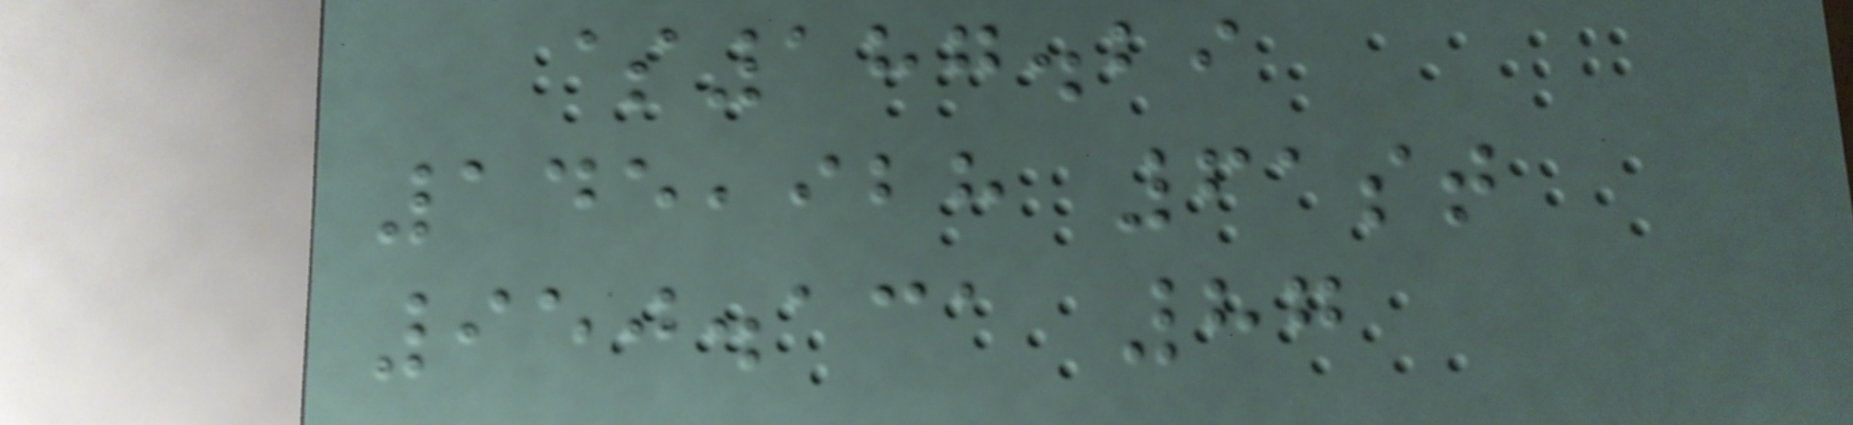$187.29
145,928 61st
950.131 87
